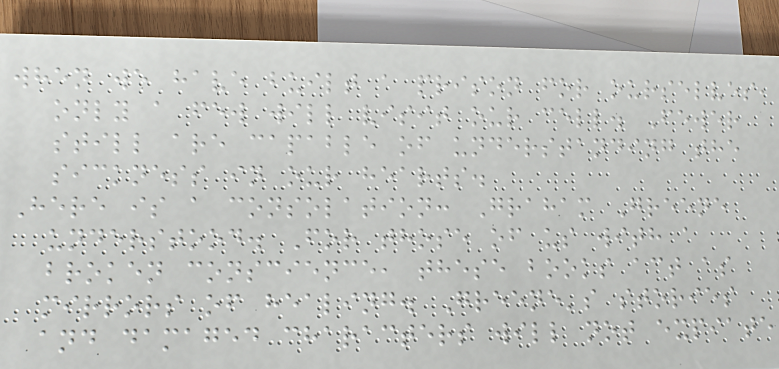when we have built a prison for ourselves,
only a few will visit our cell. Fewer
still are capable of understanding the
sickness in our hearts.
Here is a consolation: Graham Greene
understood. For those of us with a
broken conscience, these books act as
mirrors of healing. Greene's stories
and damaged characters will not expiate
